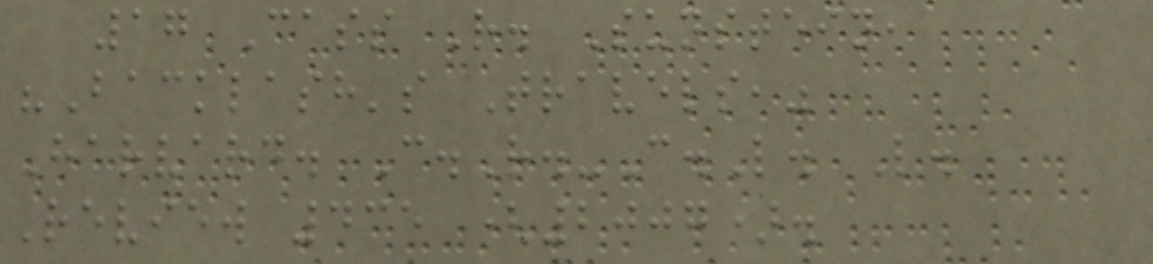17 Cass R. Sunstein,
"Backlash's Travels,"
Harvard. C.R.-C.L. L.
Review 435 (2007).
